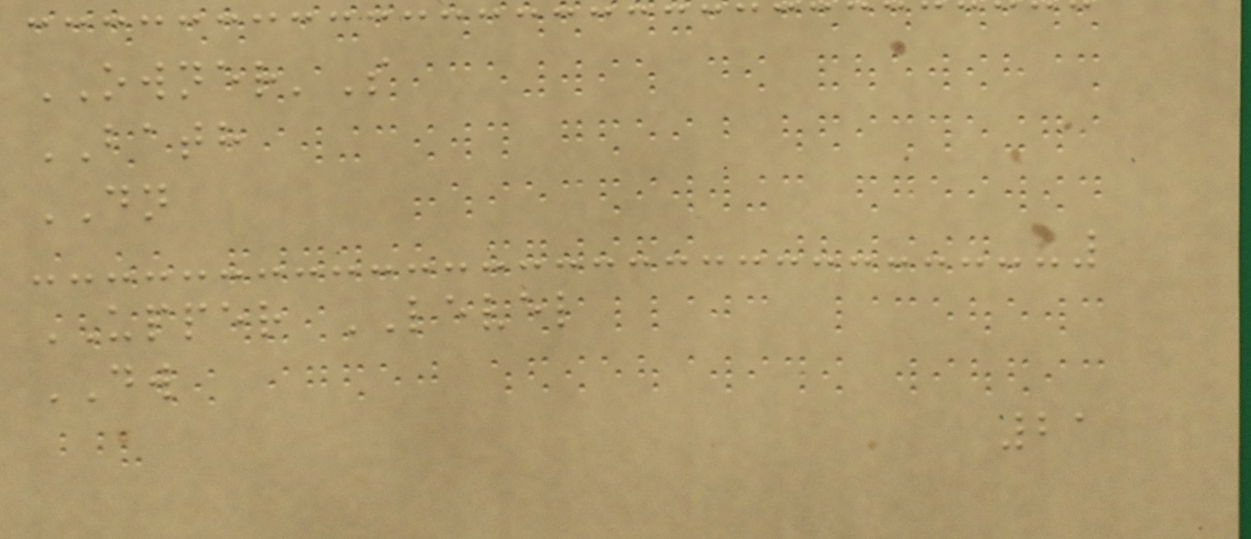OWNER'S
BATH
DN
UPPER LEVEL
DW
21
